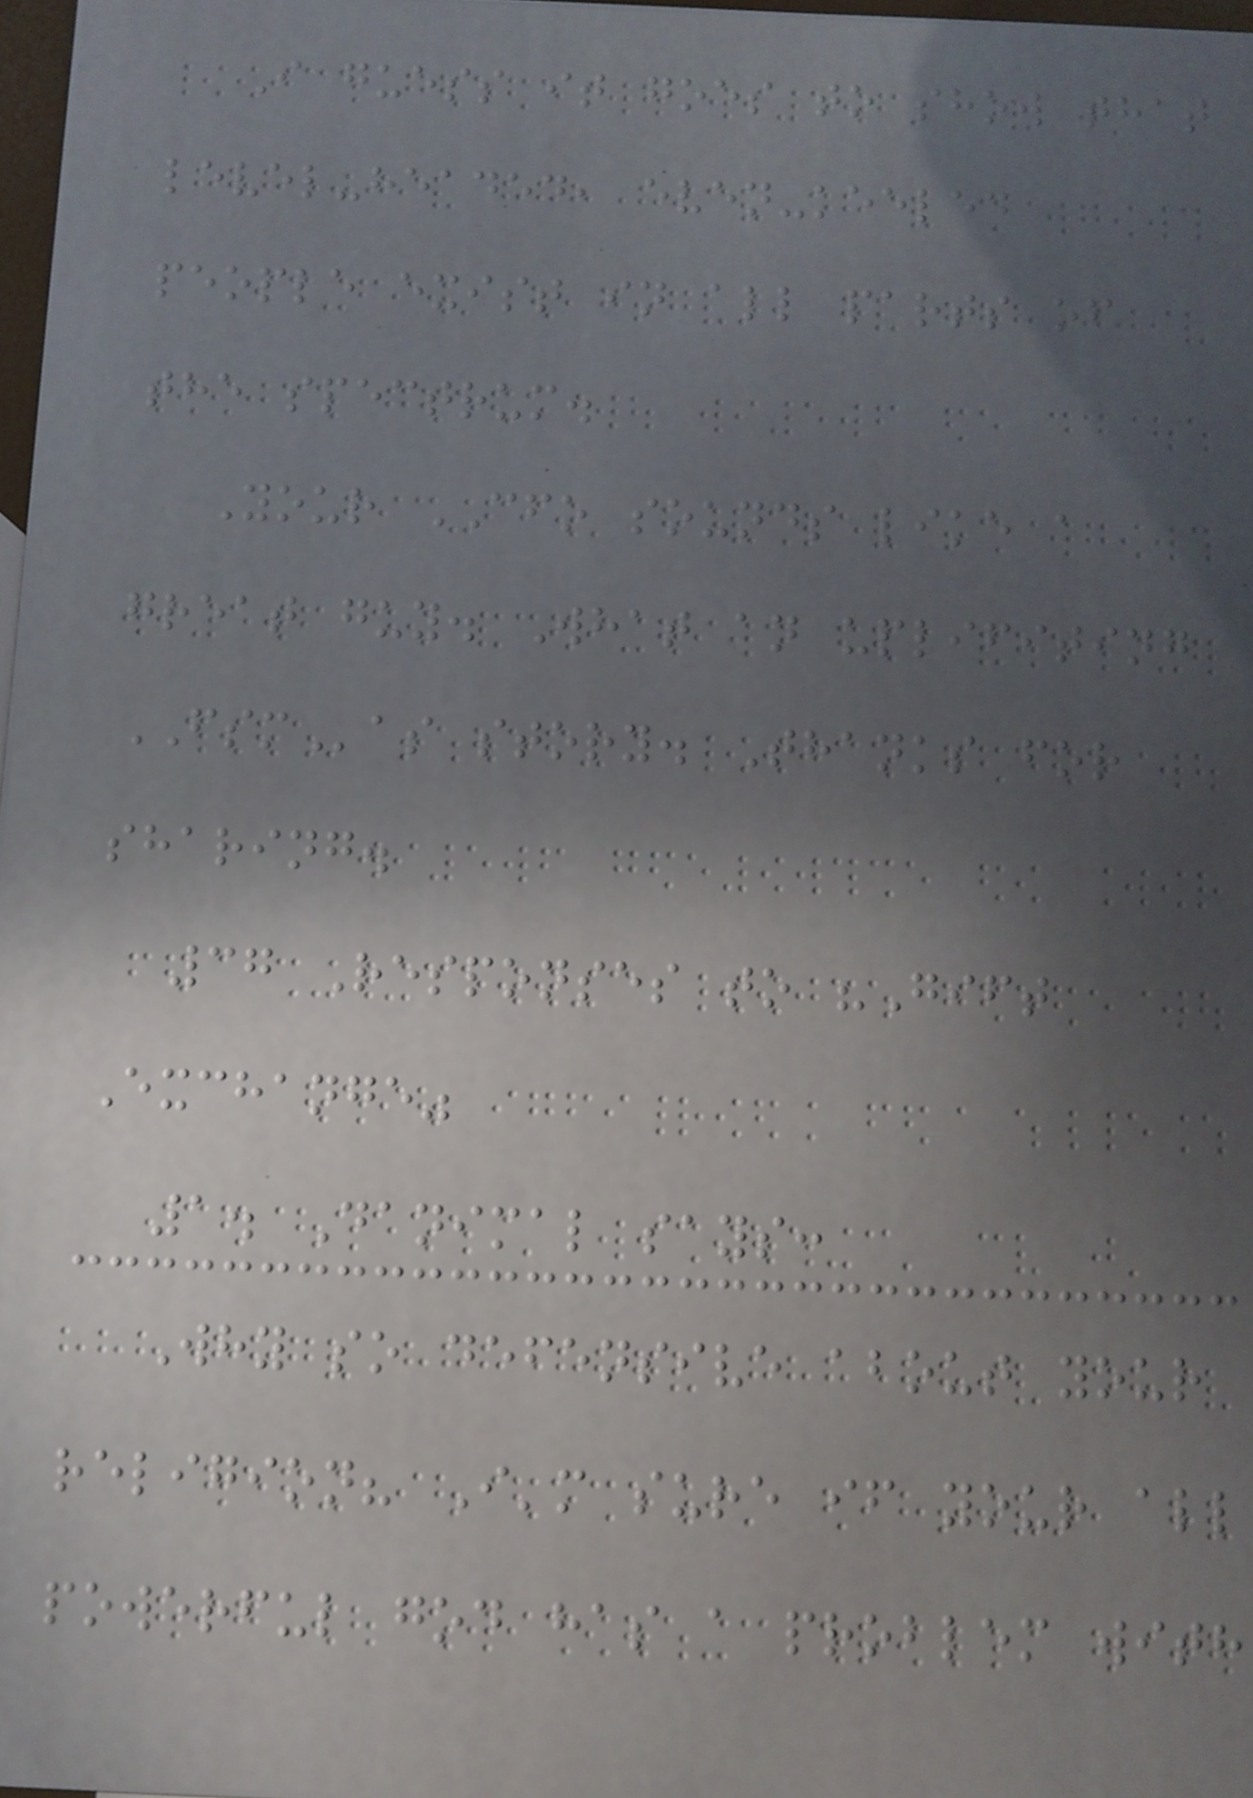I guess it goes to show that
level-headed, even-keeled
people exist in all parts of
the spectrum.
Your CFO sounds like a
great guy. What an uplifiting
FSMas story. Thanks for
sharing.
37 Responses to "Gift
Exchange"
1. Danimal says:
Why so defensive about your
religion? I'm sure if your all
powerful god has a problem with
